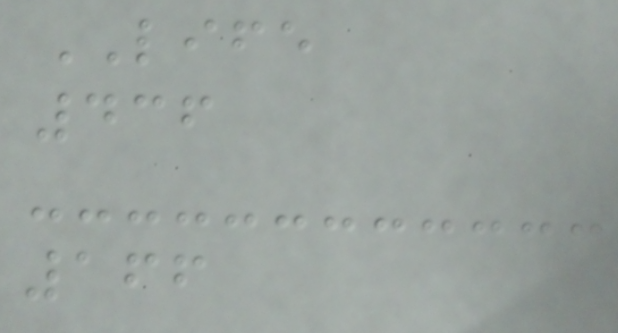LIFE
436
166
